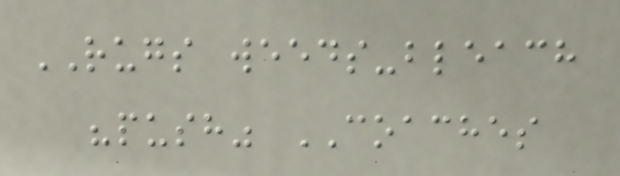RUGS weeds-bleach
"push" COACHES
